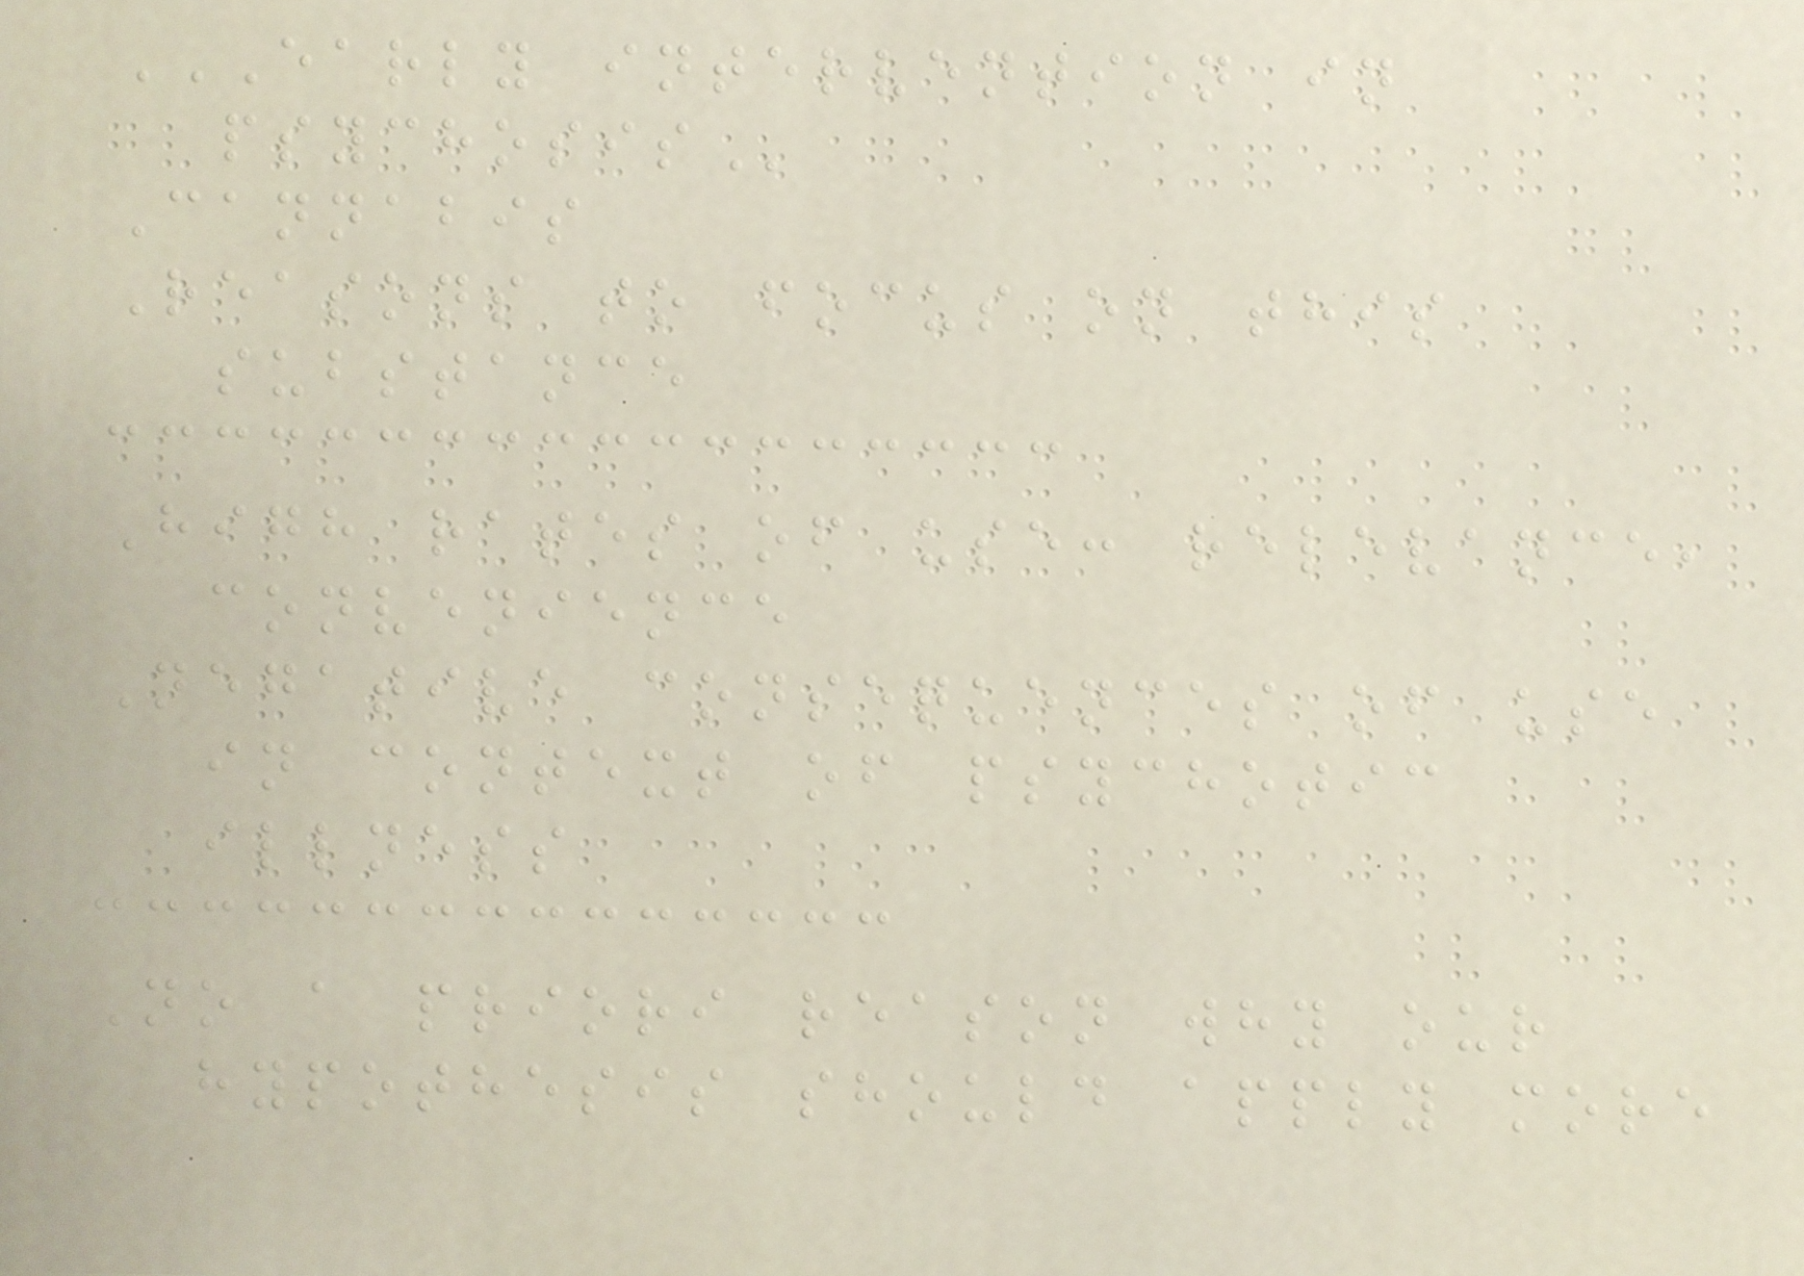EARLY INTERVENTION IN
PSYCHOSIS
Cannabis
Reasons to focus on this
substance
High rates of use: relevance,
convenience
Negative consequences of use
in context of psychotic
illness
No a priori reason why our
hypothesis should apply more
